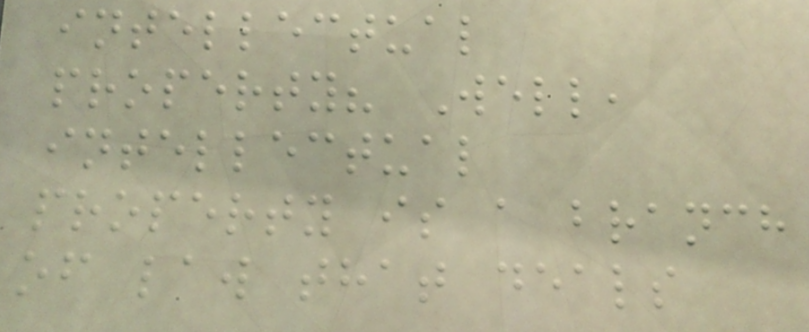intellectual
property? Well,
intellectual
property is a branch
of law that deals
